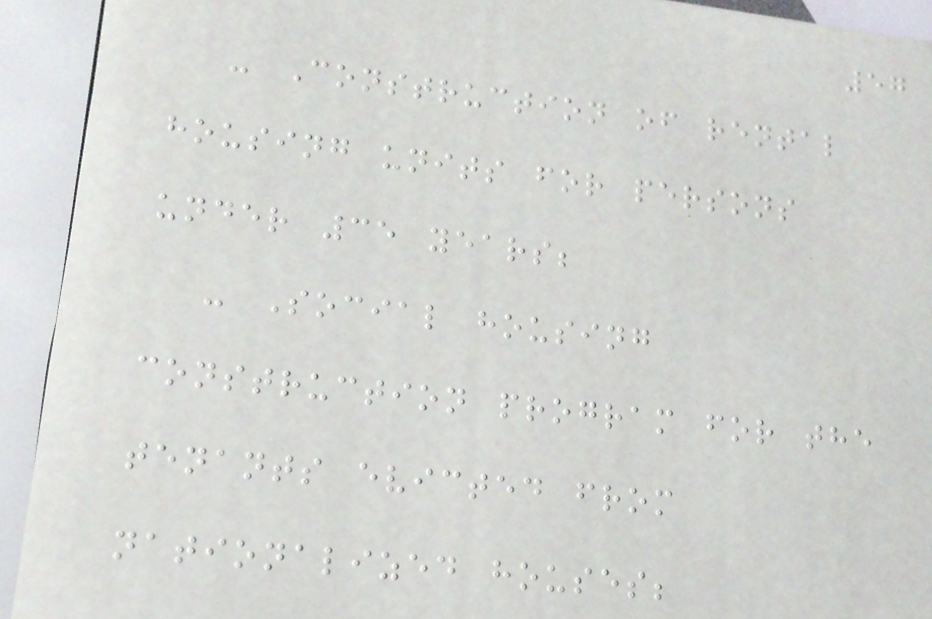57
- Construction of rental
housing units for persons
under 35 years;
- Social housing
construction program for the
tenants evicted from
nationalized houses;
